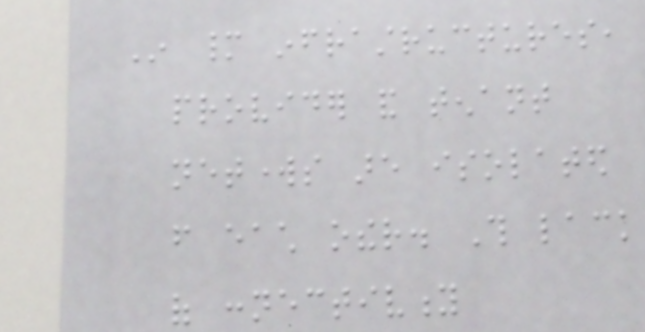In many infrastructures,
provider and tenant
networks are isolated
from each other. This lack
of connectivity
